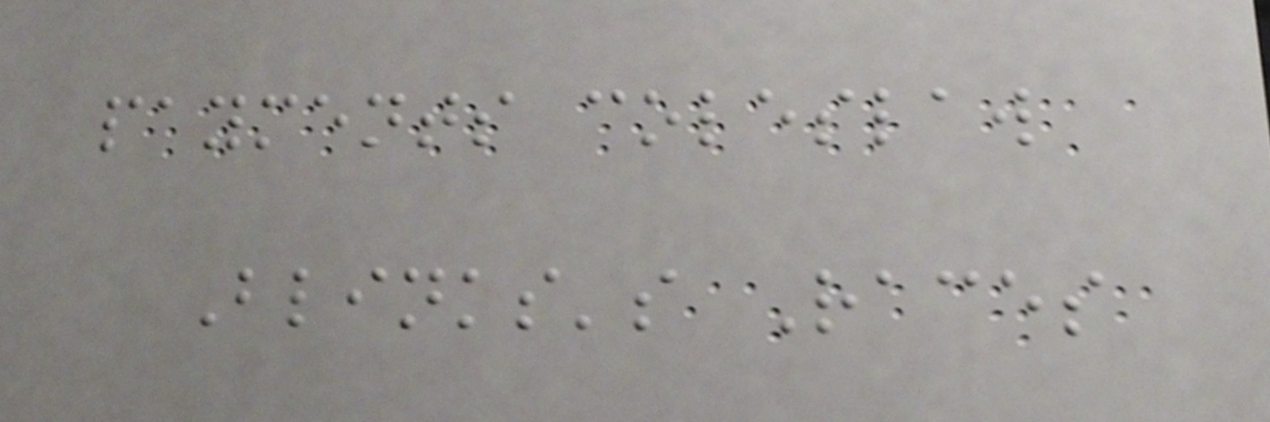payments coleslaw
Blinks's Races
